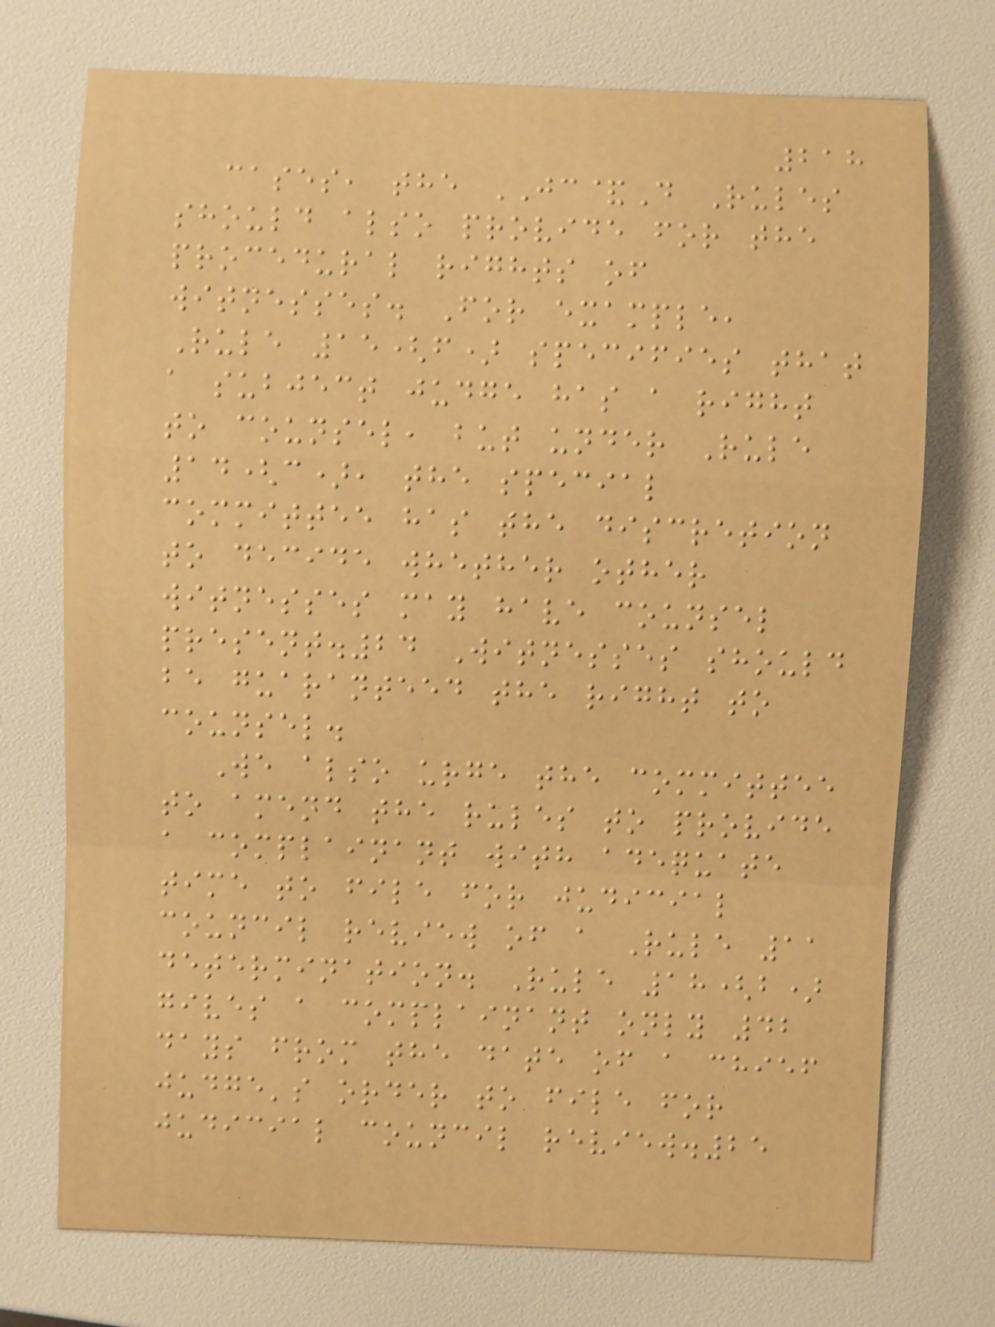218
cases, the JC&D Rules
should also provide for the
procedural rights of
witnesses. For example,
Rule 15(f) specifies that
a subject judge has a right
to counsel, but under Rule
14(c), the special
committee has the discretion
to decide whether other
witnesses may have counsel
present.24 Witnesses should
be guaranteed the right to
counsel.
We also urge the committee
to amend the rules to provide
a complainant with adequate
time to file for judicial
council review of a Rule 11
determination. Rule 18(b)
gives a complainant only 42
days from the date of a chief
judge's order to file for
judicial council review.25
